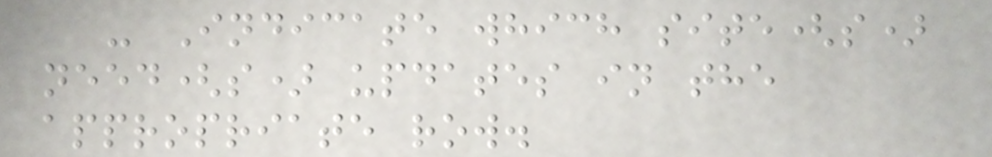- Indicate which site(s)
need(s) updates in the
appropriate row.
